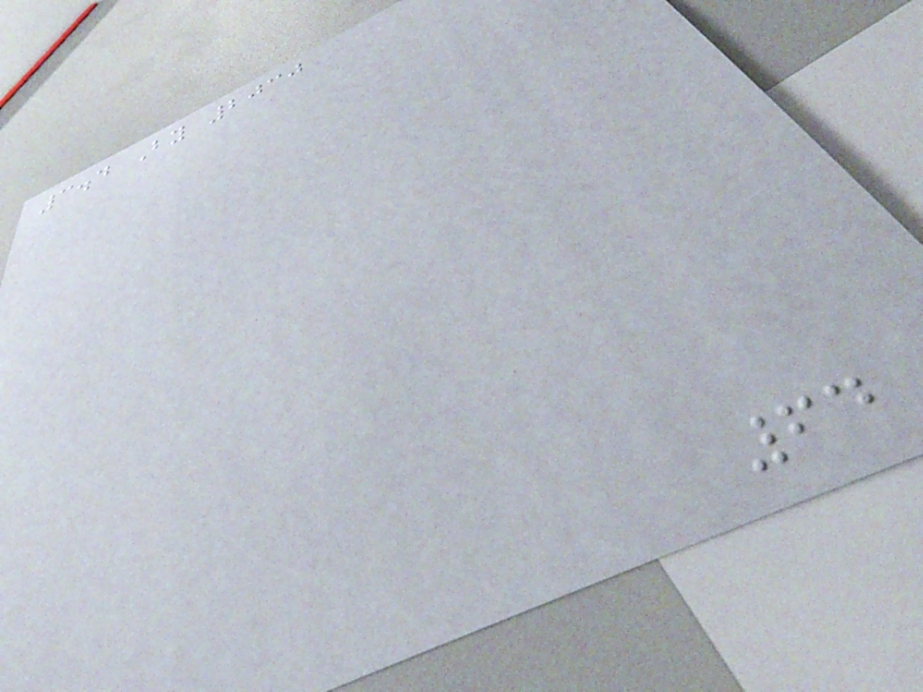3.4 By 2030
64
